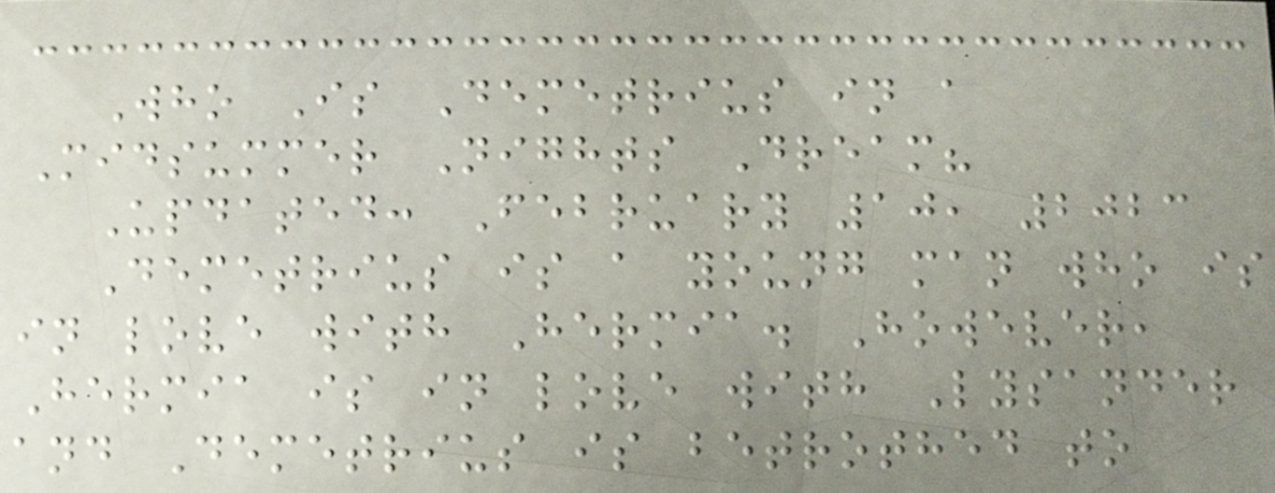Who Is Demetrius in a
Midsummer Nights Dream?
Updated: February 10, 2023
Demetrius is a young man who is
in love with Hermia. However,
Hermia is in love with Lysander
and Demetrius is betrothed to
